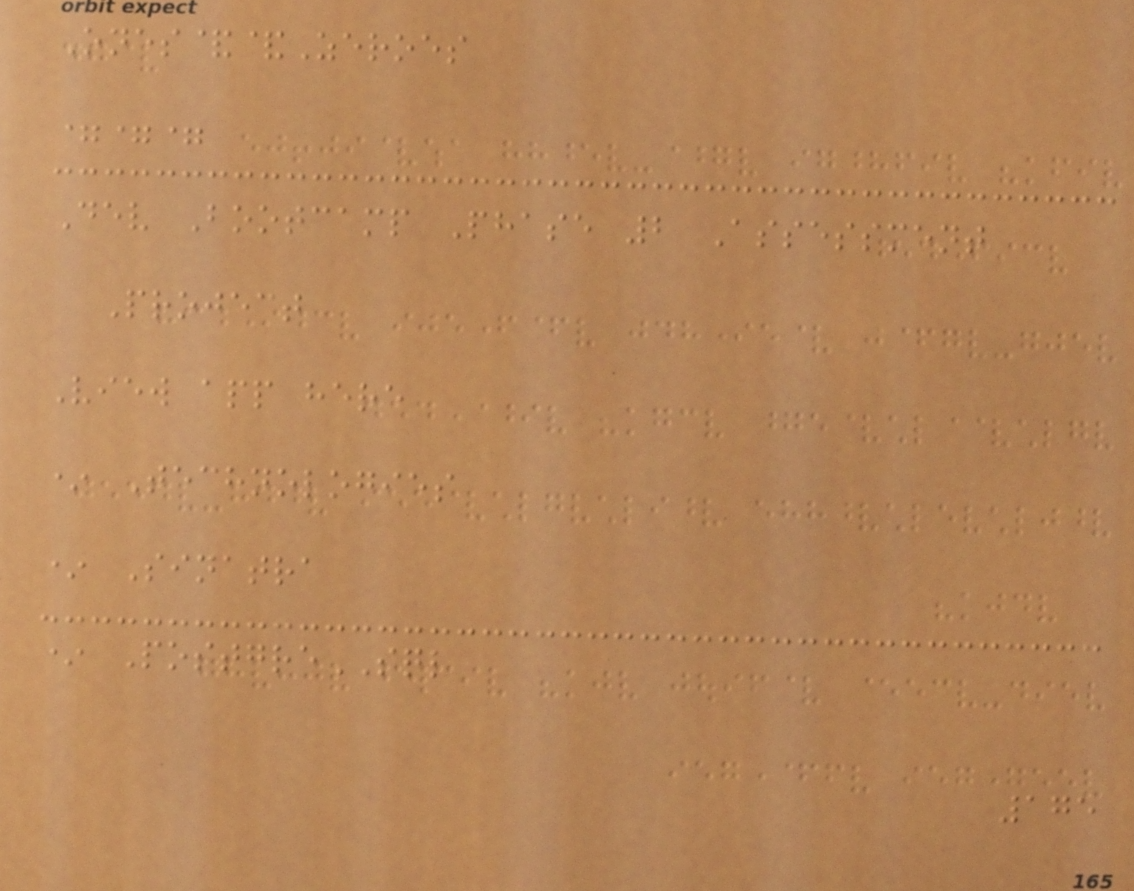Ones&&Zeroes
===
Dev Bootcamp Phase 2 Assessment
Project
View app here
* Technologies
* Sinatra
* PostgreSQL
175
